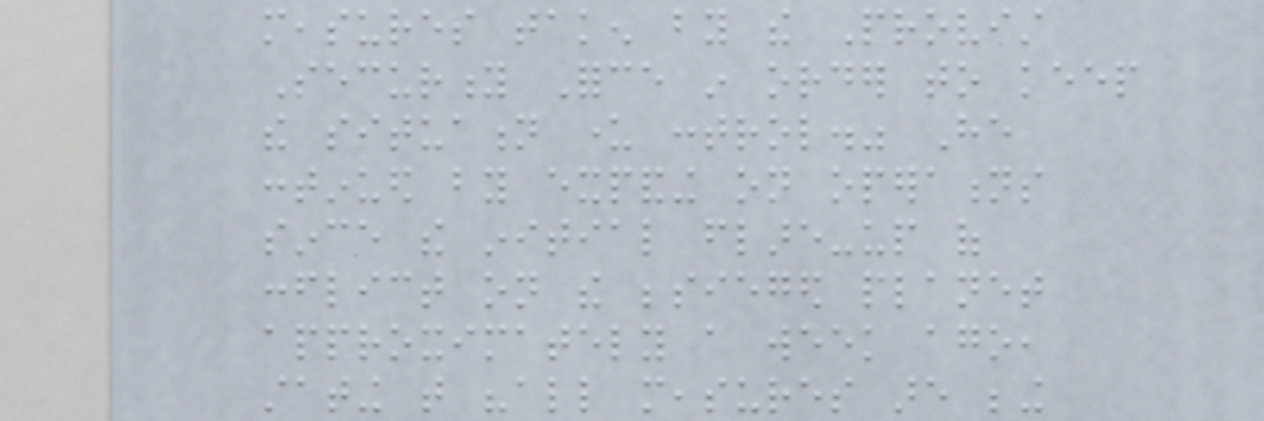measures taken by the Provist
Security Force in order to keep
the situation under control." He
continued by expanding on operations
since the initial flare-up of
conflict on the besieged planet
approximately a week ago,
stating that "all measures are being
